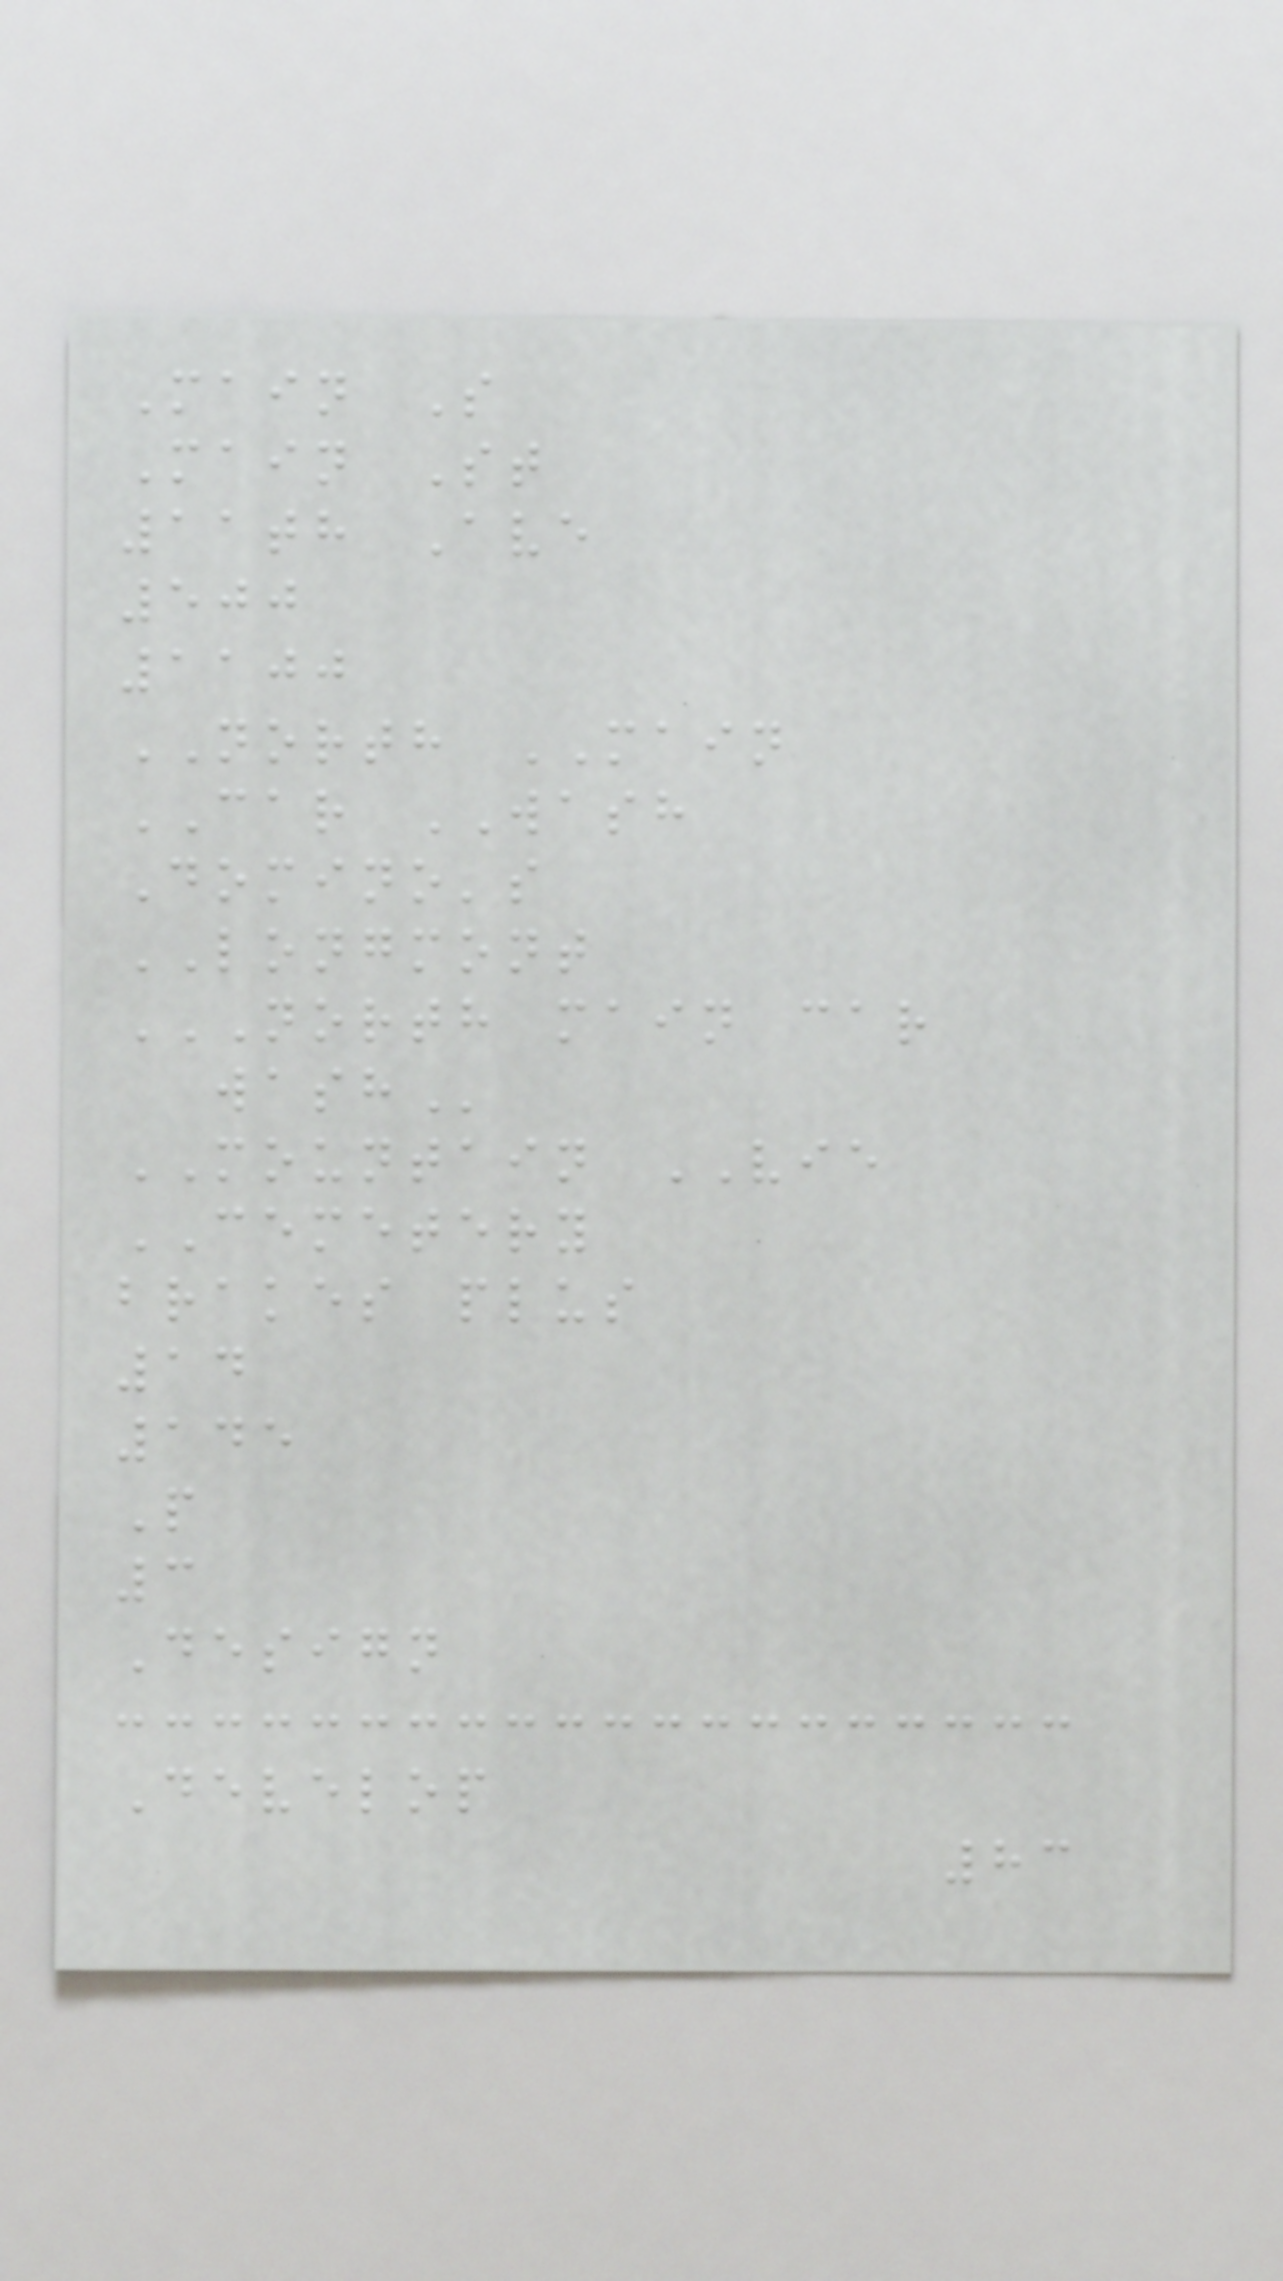Main S
Main St
11th Ave
500
1100
NORTH MAIN
CAR WASH
Domino's
LONGMONT
NORTH MAIN CAR
WASH
MOUNTAIN VIE
CEMETERY
brakes plus
14
145
P
3
Design
Develop
83
